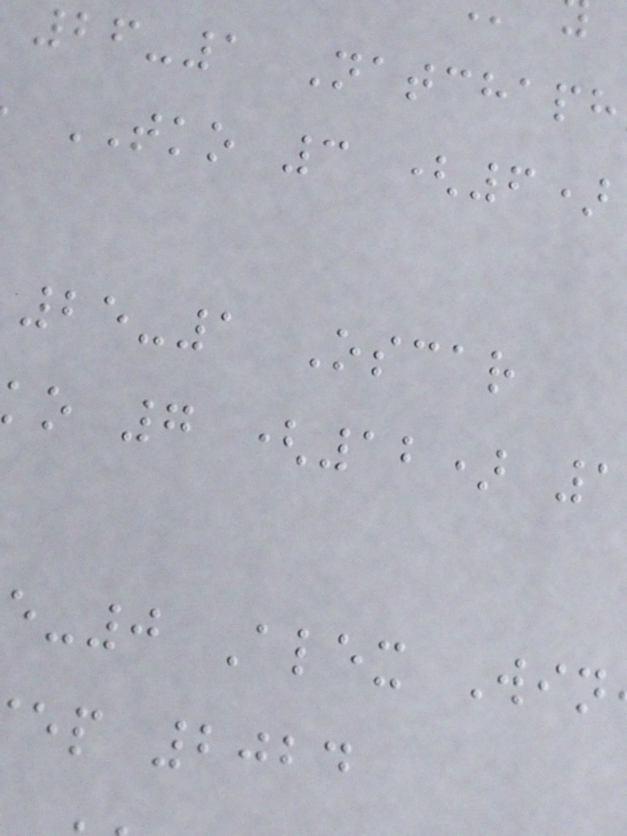26-1 Natchaph
TKO 3 (6)
25-1 Oscar
ko 7 (12) 1
-0 Alex Win
ep 2024
